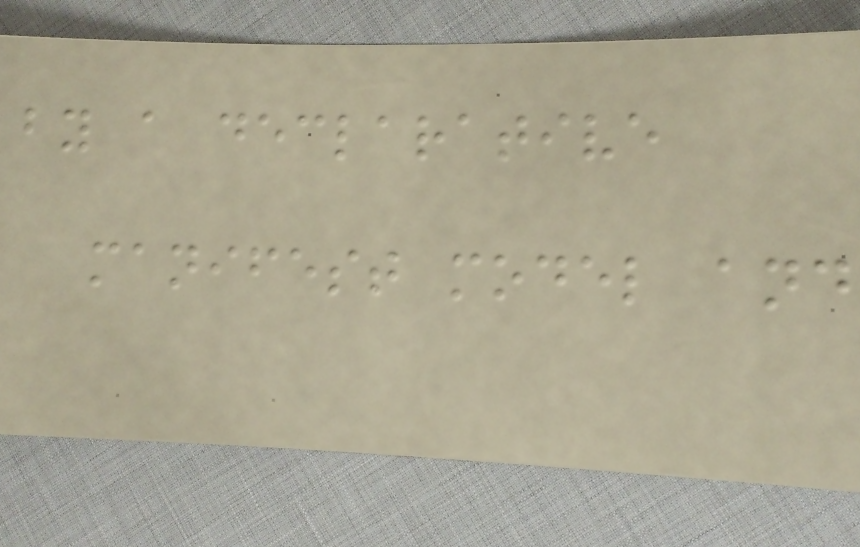by a declarative
manifest model and
